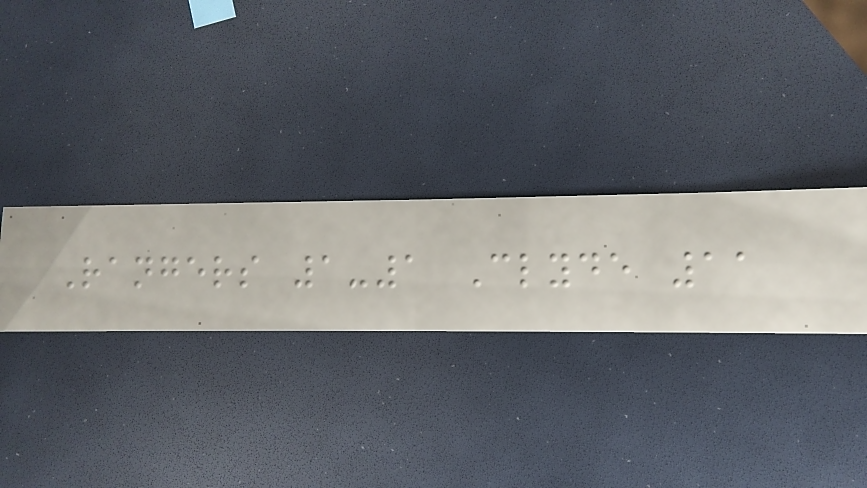Rangers 1-1 Clyde 11
